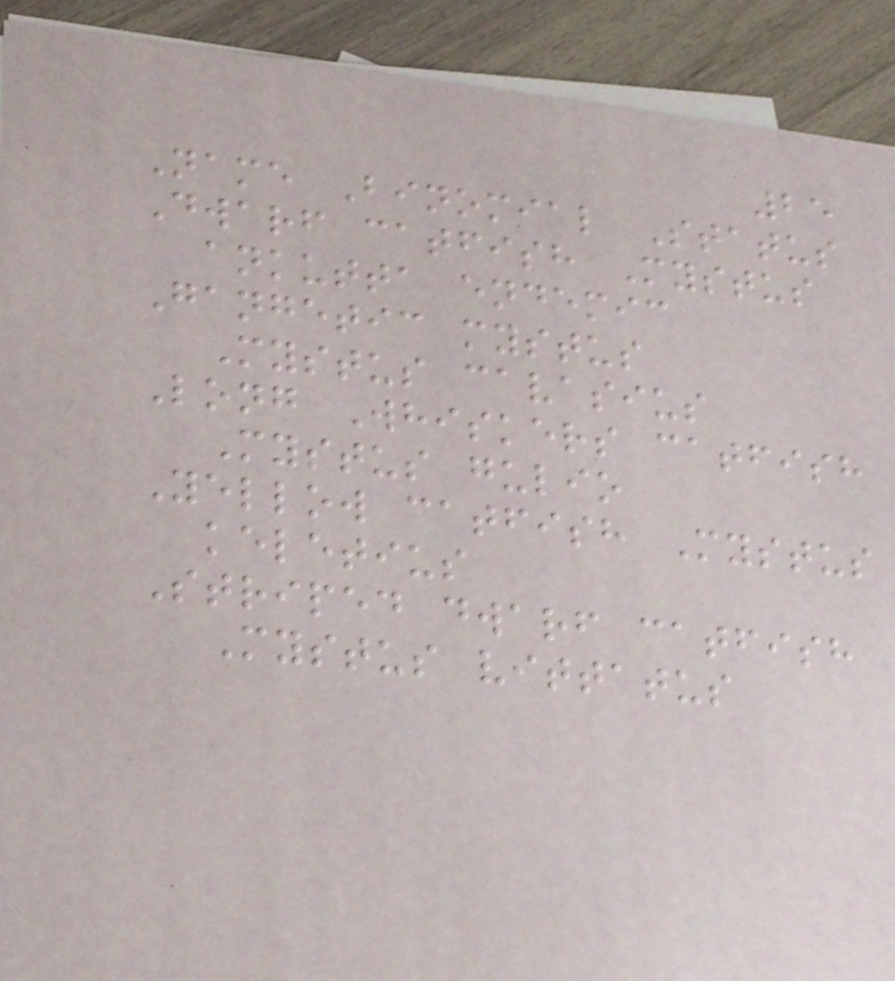25
Name Binomial Status
Dwarf catfish Mystus
ankutta endemic
Gangetic mystus
Mystus cavasius
Long Whiskers catfish
Mystus gulio
Yellow catfish Mystus
keletius
Striped dwarf catfish
Mystus vittatus
